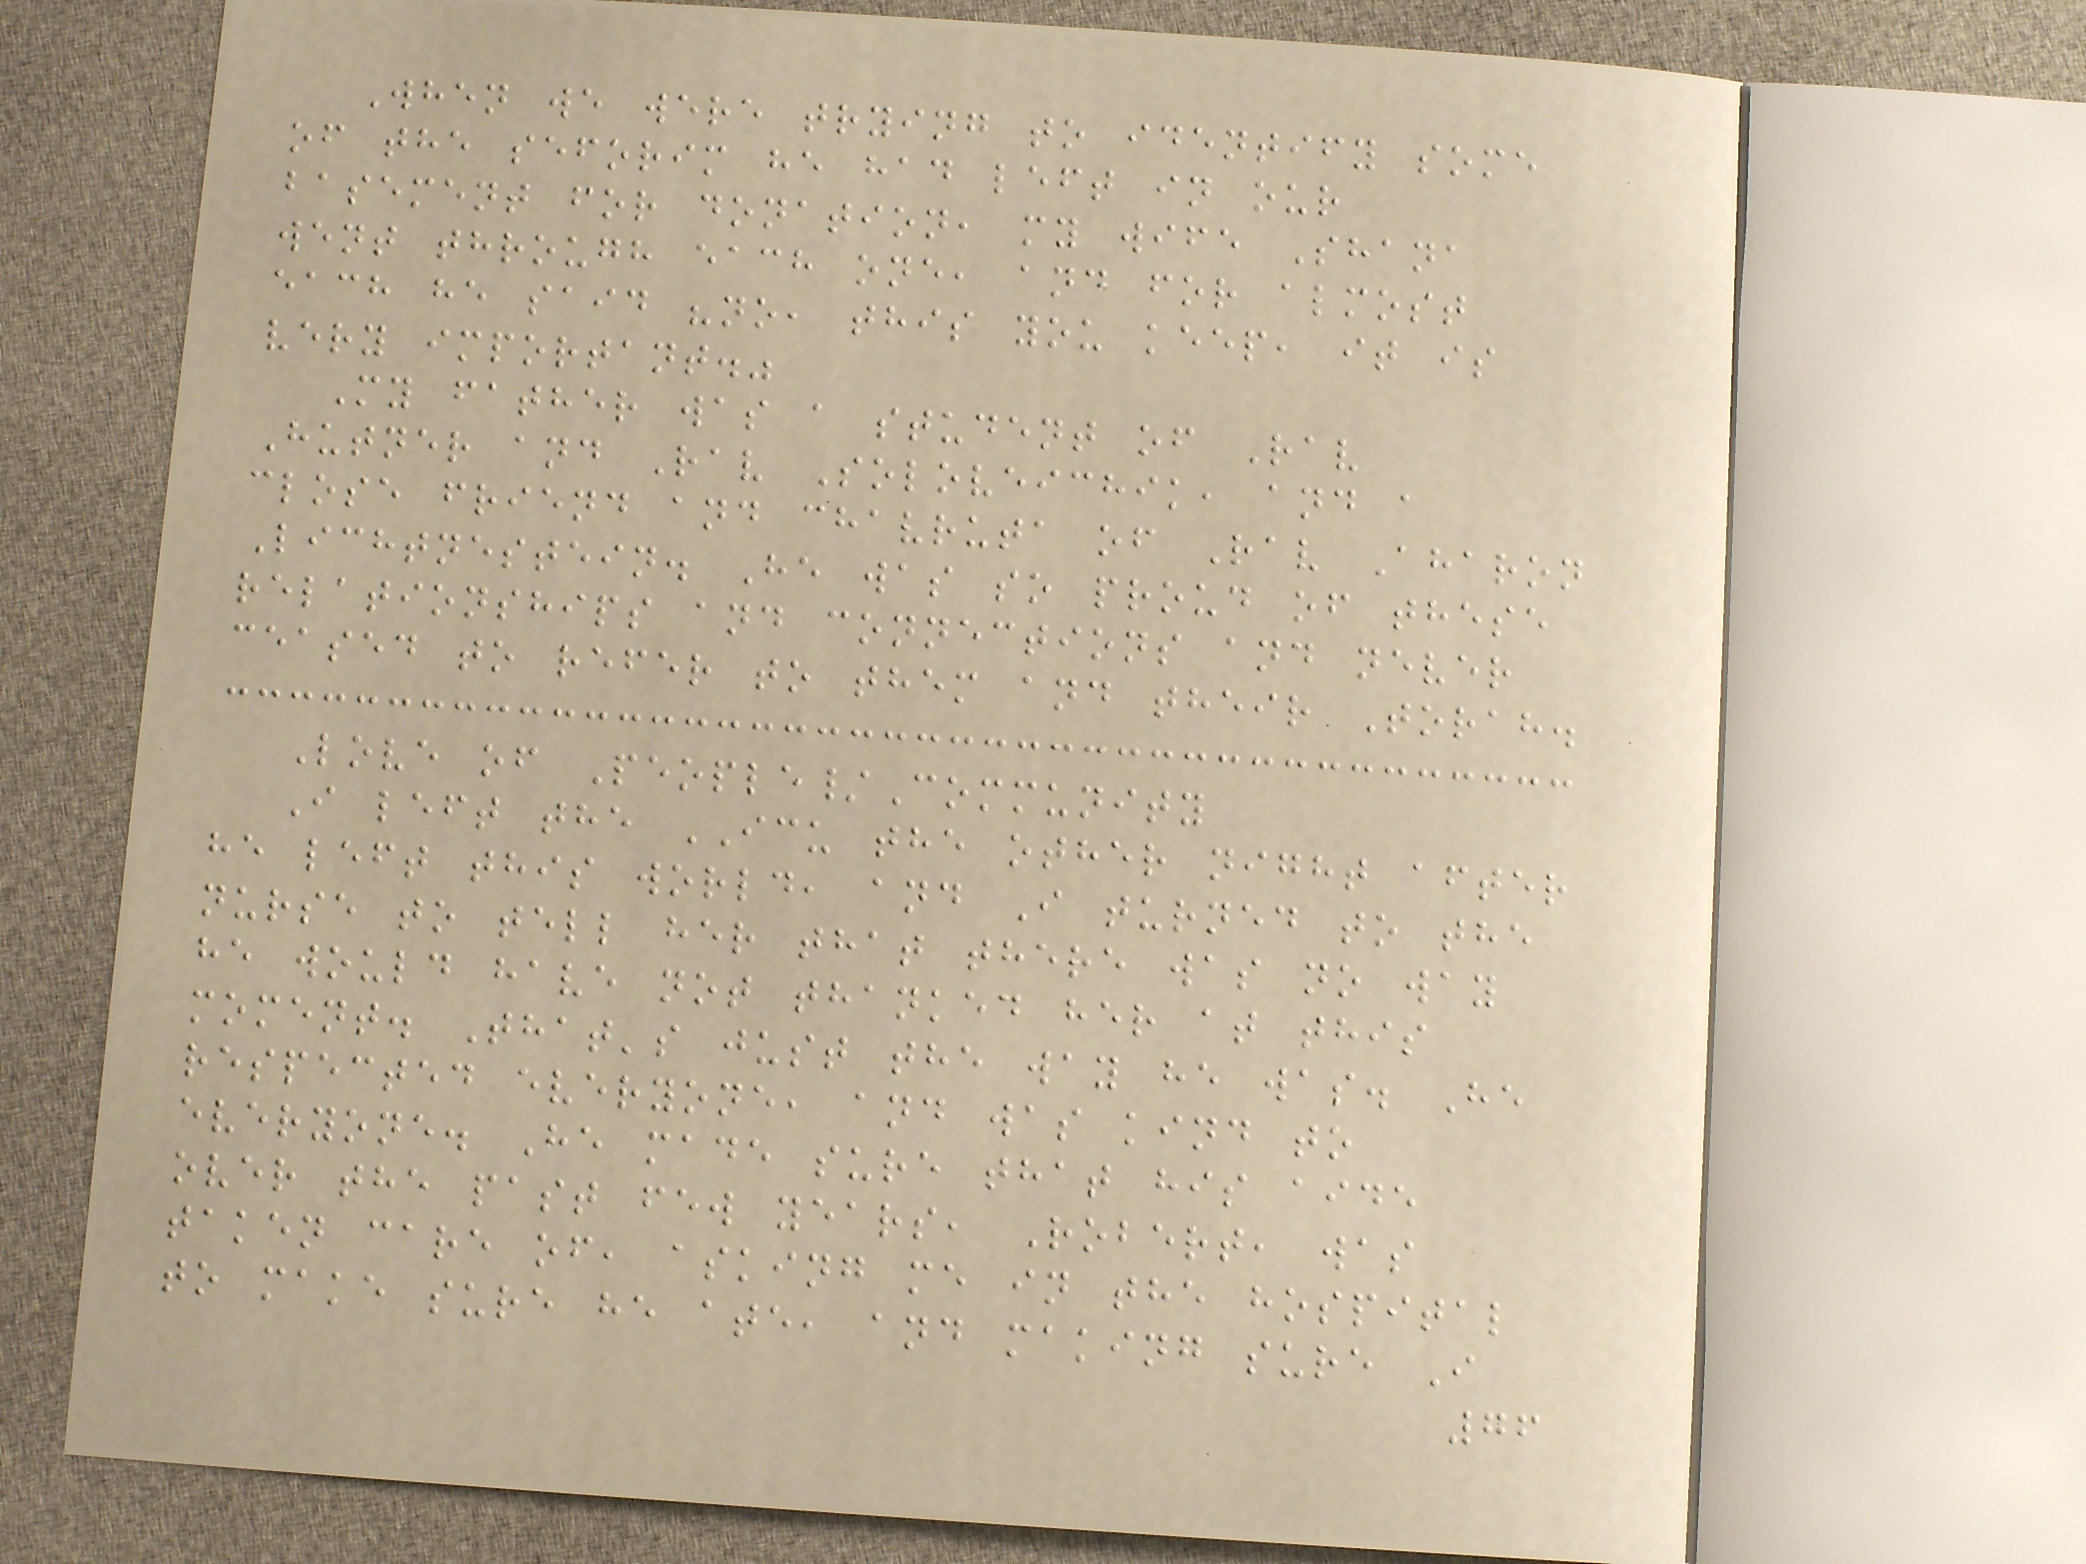When we were trying to identify some
of the seforim he had left in our
basement for donation, my wife Shana
went through each one, and for almost
each he said "no, this you keep, it is
very important."
My father was a student of Rav
Hutner and Rav Soloveichik, and a
close friend and chavruta of Rav Aharon
Lichtnestein. He was so proud of these
relationships and connections and never
ceased to refer to them and their Torah.
Love of People/Community
I left the ICU the other night after
he left this world, and I turned to the
nurse to tell her that there was no way
he would have not thanked her at this
moment. That's just the way he was. He
respected everyone, and was kind to
everyone. He made sure that his aide
over the past few years, Robert, was
taken care of, asking me in the hospital
to make sure he ate, and making sure I
76
